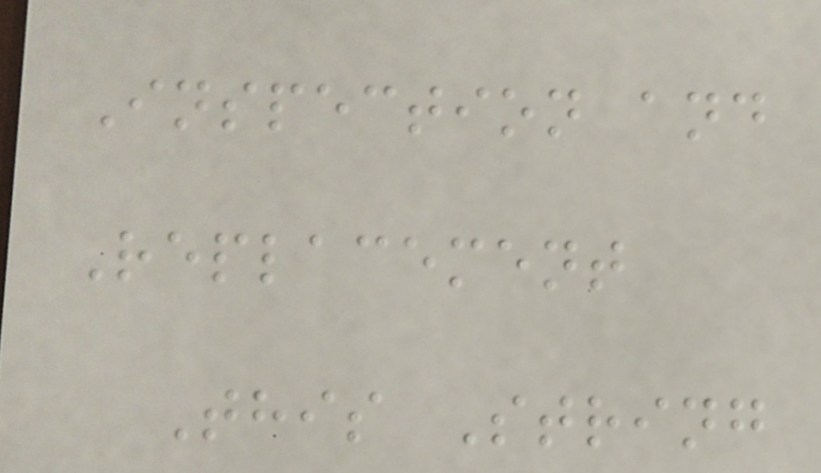Inspection and
Replacement
This String
